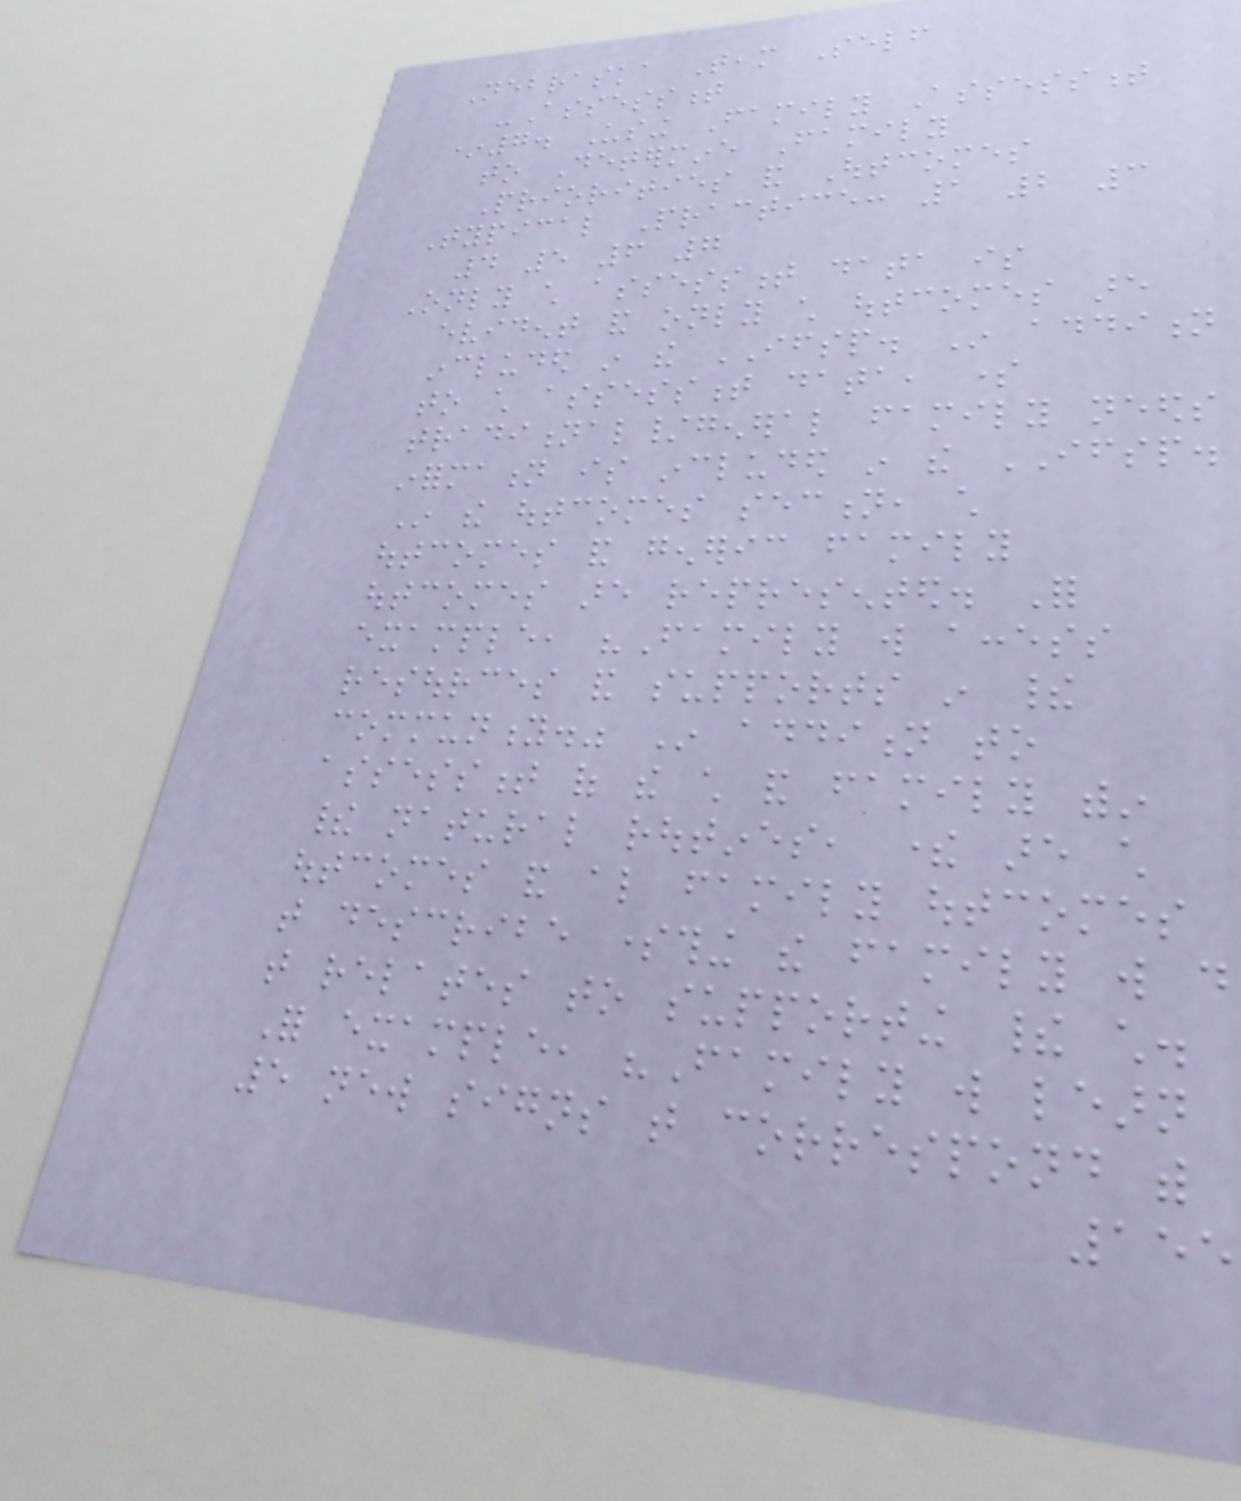Nebraska Team Self
-Assessment
*7. Using Family Assessment
to Determine Family
Priorities and Outcomes
Typical Practice: 1 2 3
4 5 6 7
Only child assessment data is
evident and only child outcomes are
included in the IFSP. In addition
to child assessment data, some
traditional/general family needs
information is included in the IFSP.
In the outcomes section, child
outcomes and generic family
outcomes are represented. For
example, "Family will access
resources and supports in their
community." In addition to
assessment of the child and family within
their natural routines, there are child
outcomes and also family outcomes
that describe something the family will do
that relates to supporting their child.
For example, "Family will learn
5 new signs that correspond with
155
